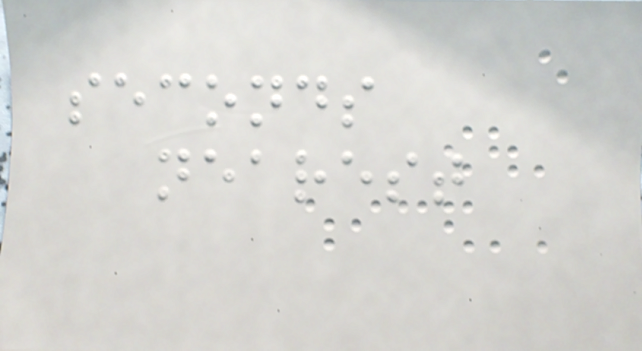seconds
nearest
